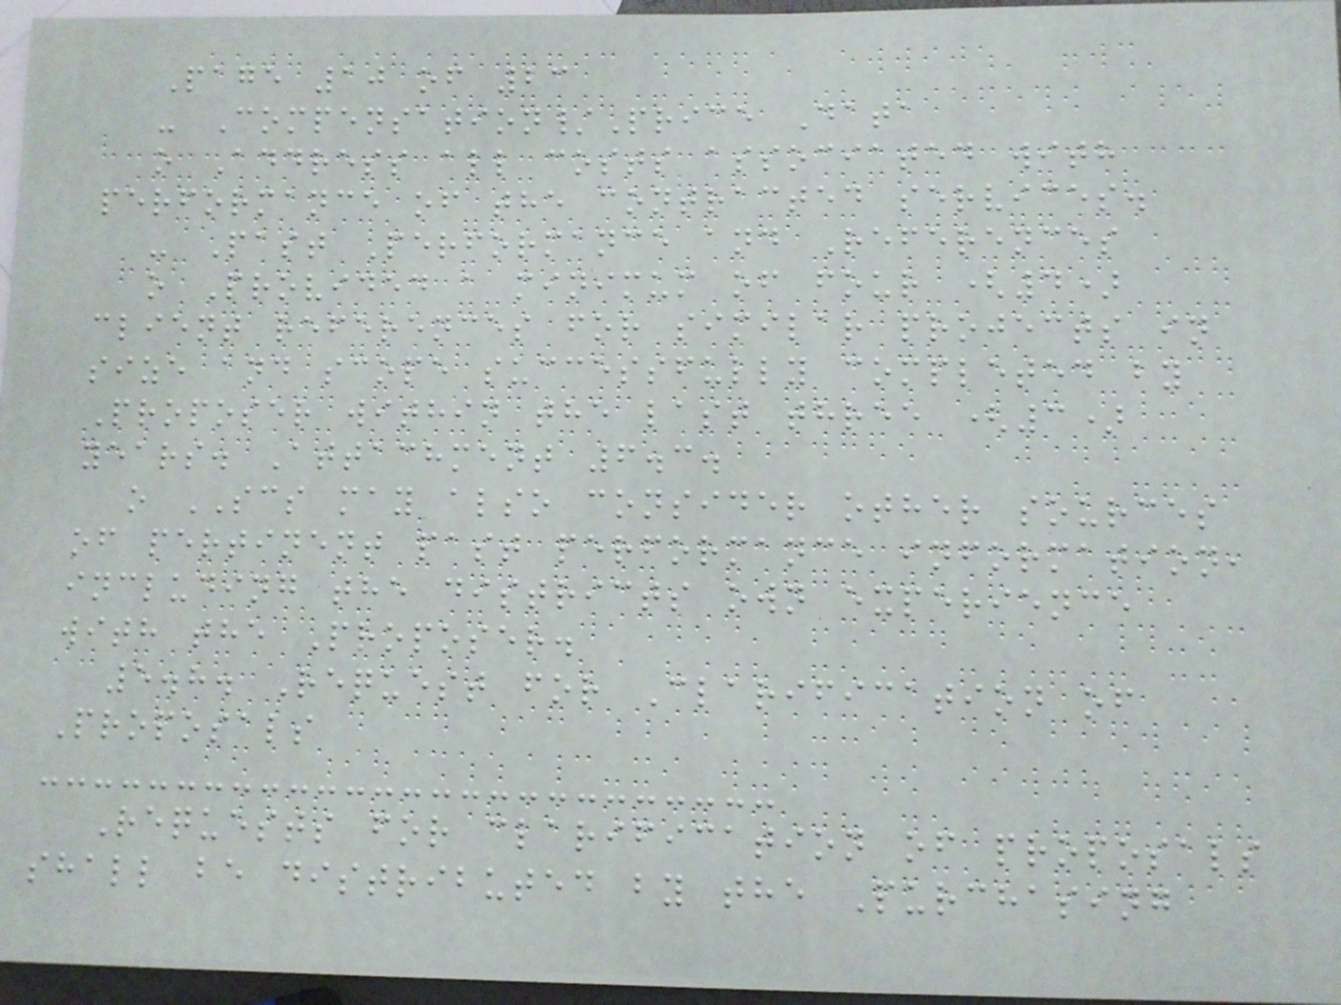Page 10 of 23
- Compensation/Price Data
o Address all costs associated with
performance of the contracted services.
- Past Performance and References
o Provided a minimum of four (4)
client references for similar projects in
size and scope successfully completed by
Proposer within the last three (3)
years. Attachment 6.3.
o SCS may also consider other sources
of pertinent past performance information,
including the districts own experience
with the Proposer.
5.8. Request for Clarification of
Proposals
Requests for clarification of proposals
shall be distributed by the Purchasing
